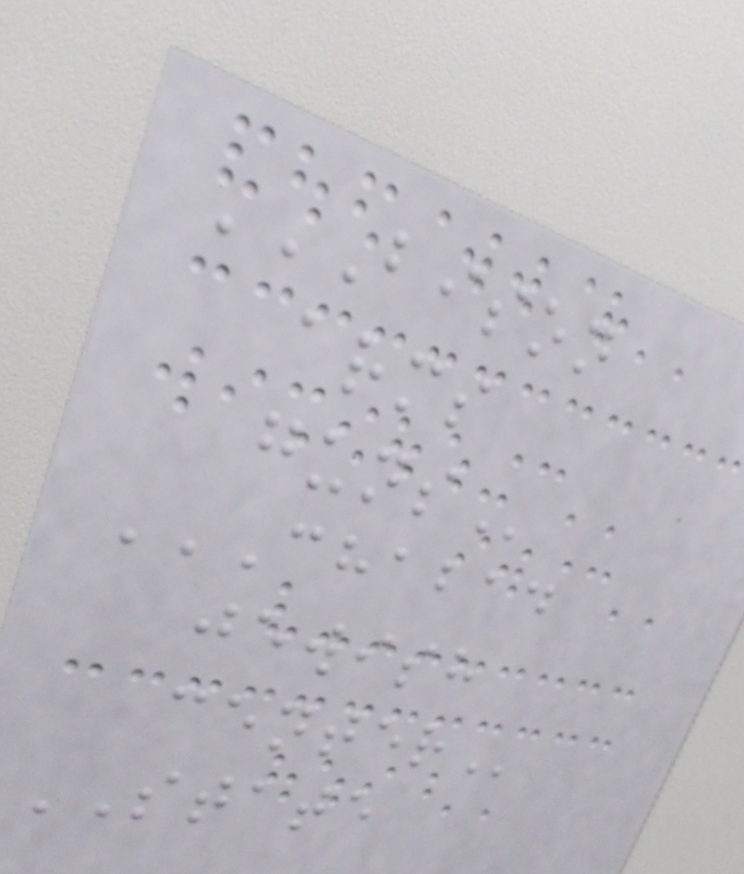BISON
ARMS
GUNS
CHABAD
JEWISH
CENTER
STATE
